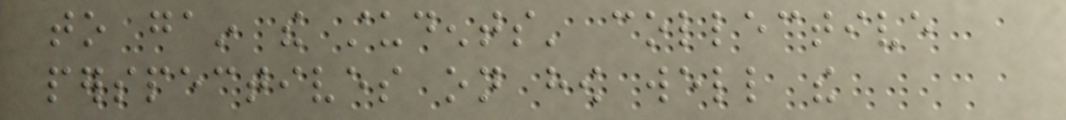to gain the students' collective
perspectives on how well the
